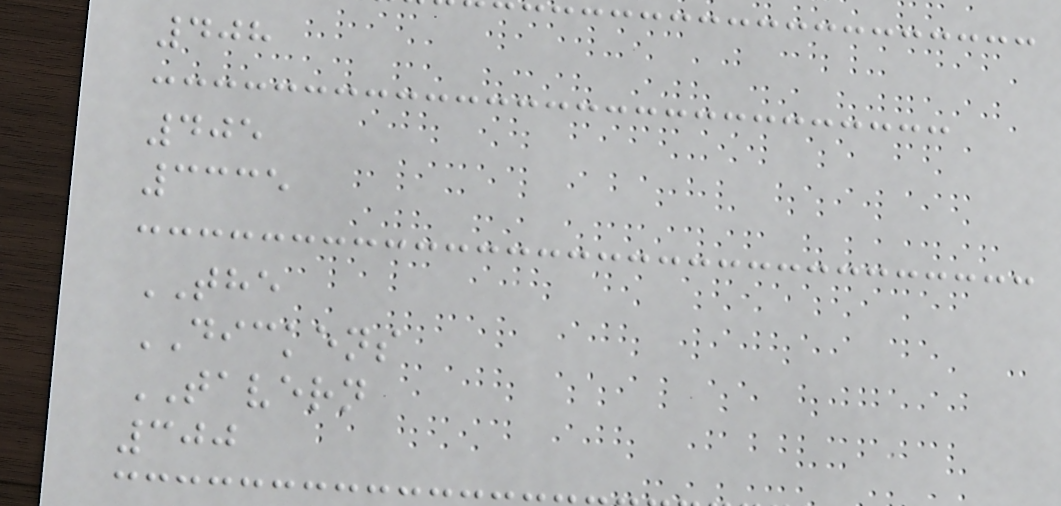408
405
3335
THE
DICKENS
TAVERN
300
